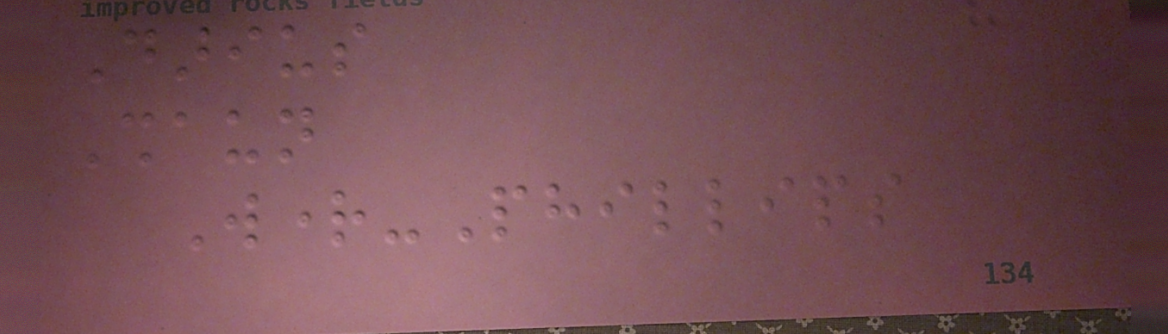Darius
Shaun
Wright-Phillips
